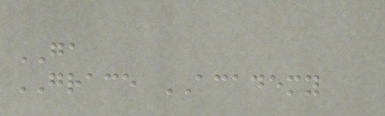GA
GRACE ACADEMY
